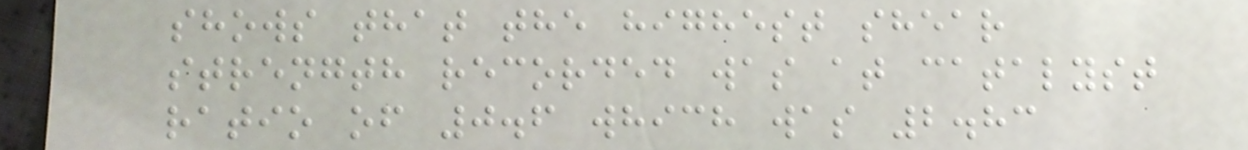shows that the highest shear
strength recorded was at catalyst
ratio of 0.6 which was 2.83
